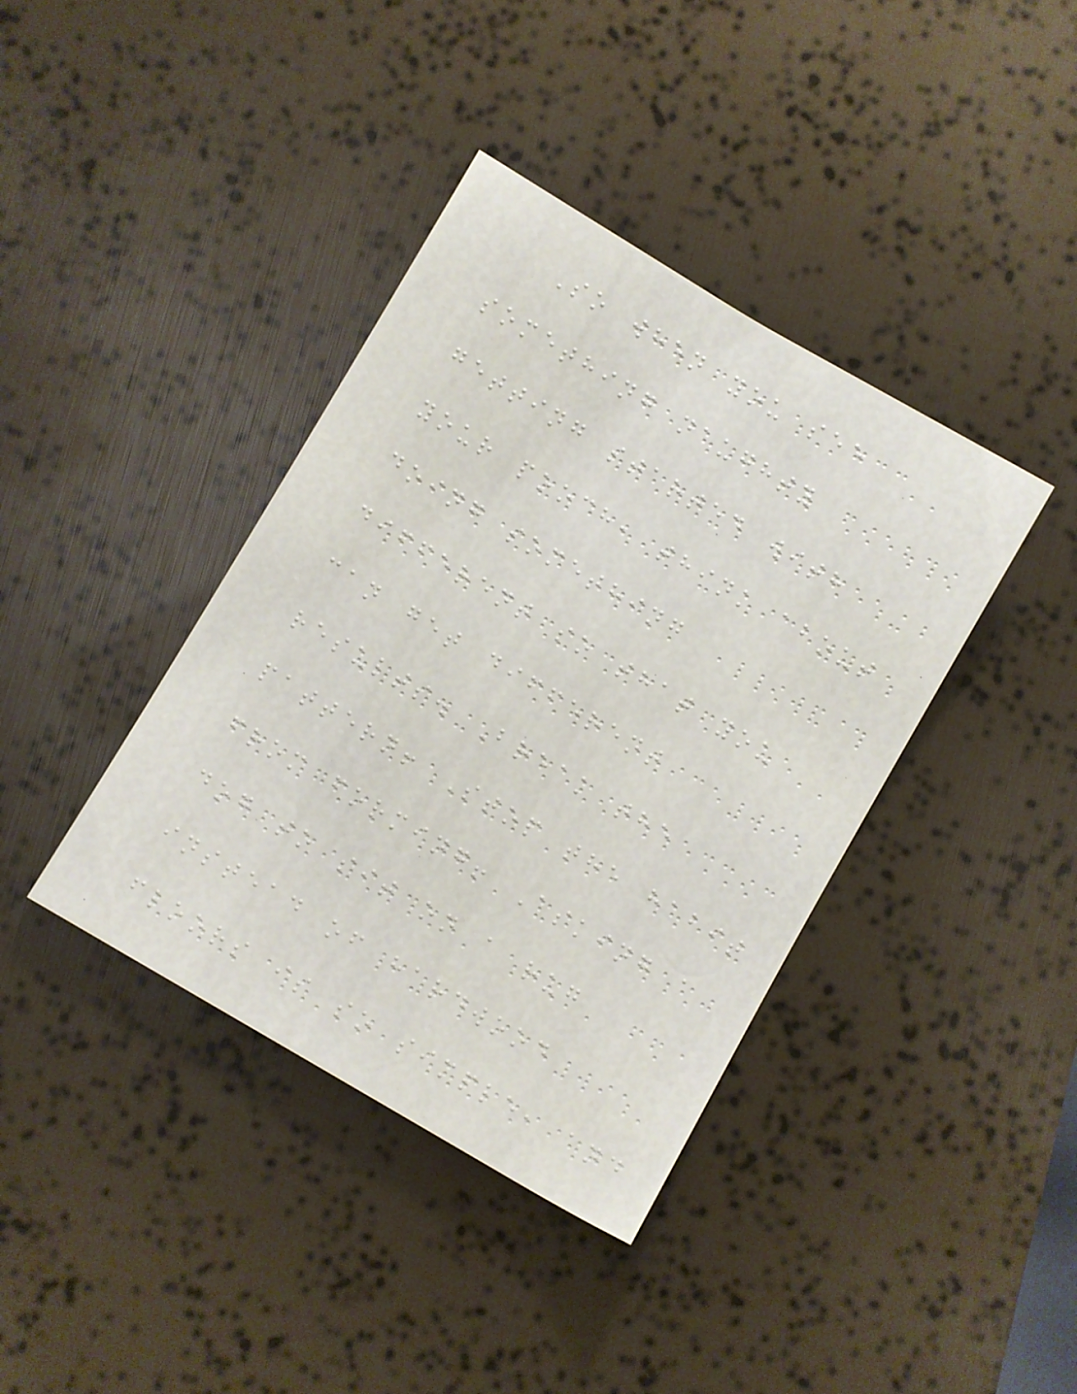So when you see
something naughty
getting started with
your pooch, think about
doing something
different so that you
can get different
results. Break the
pattern! Stop the habit
from forming! Asking a
dog to sit on a rug
instead of hardwood
floors is so simple, and
